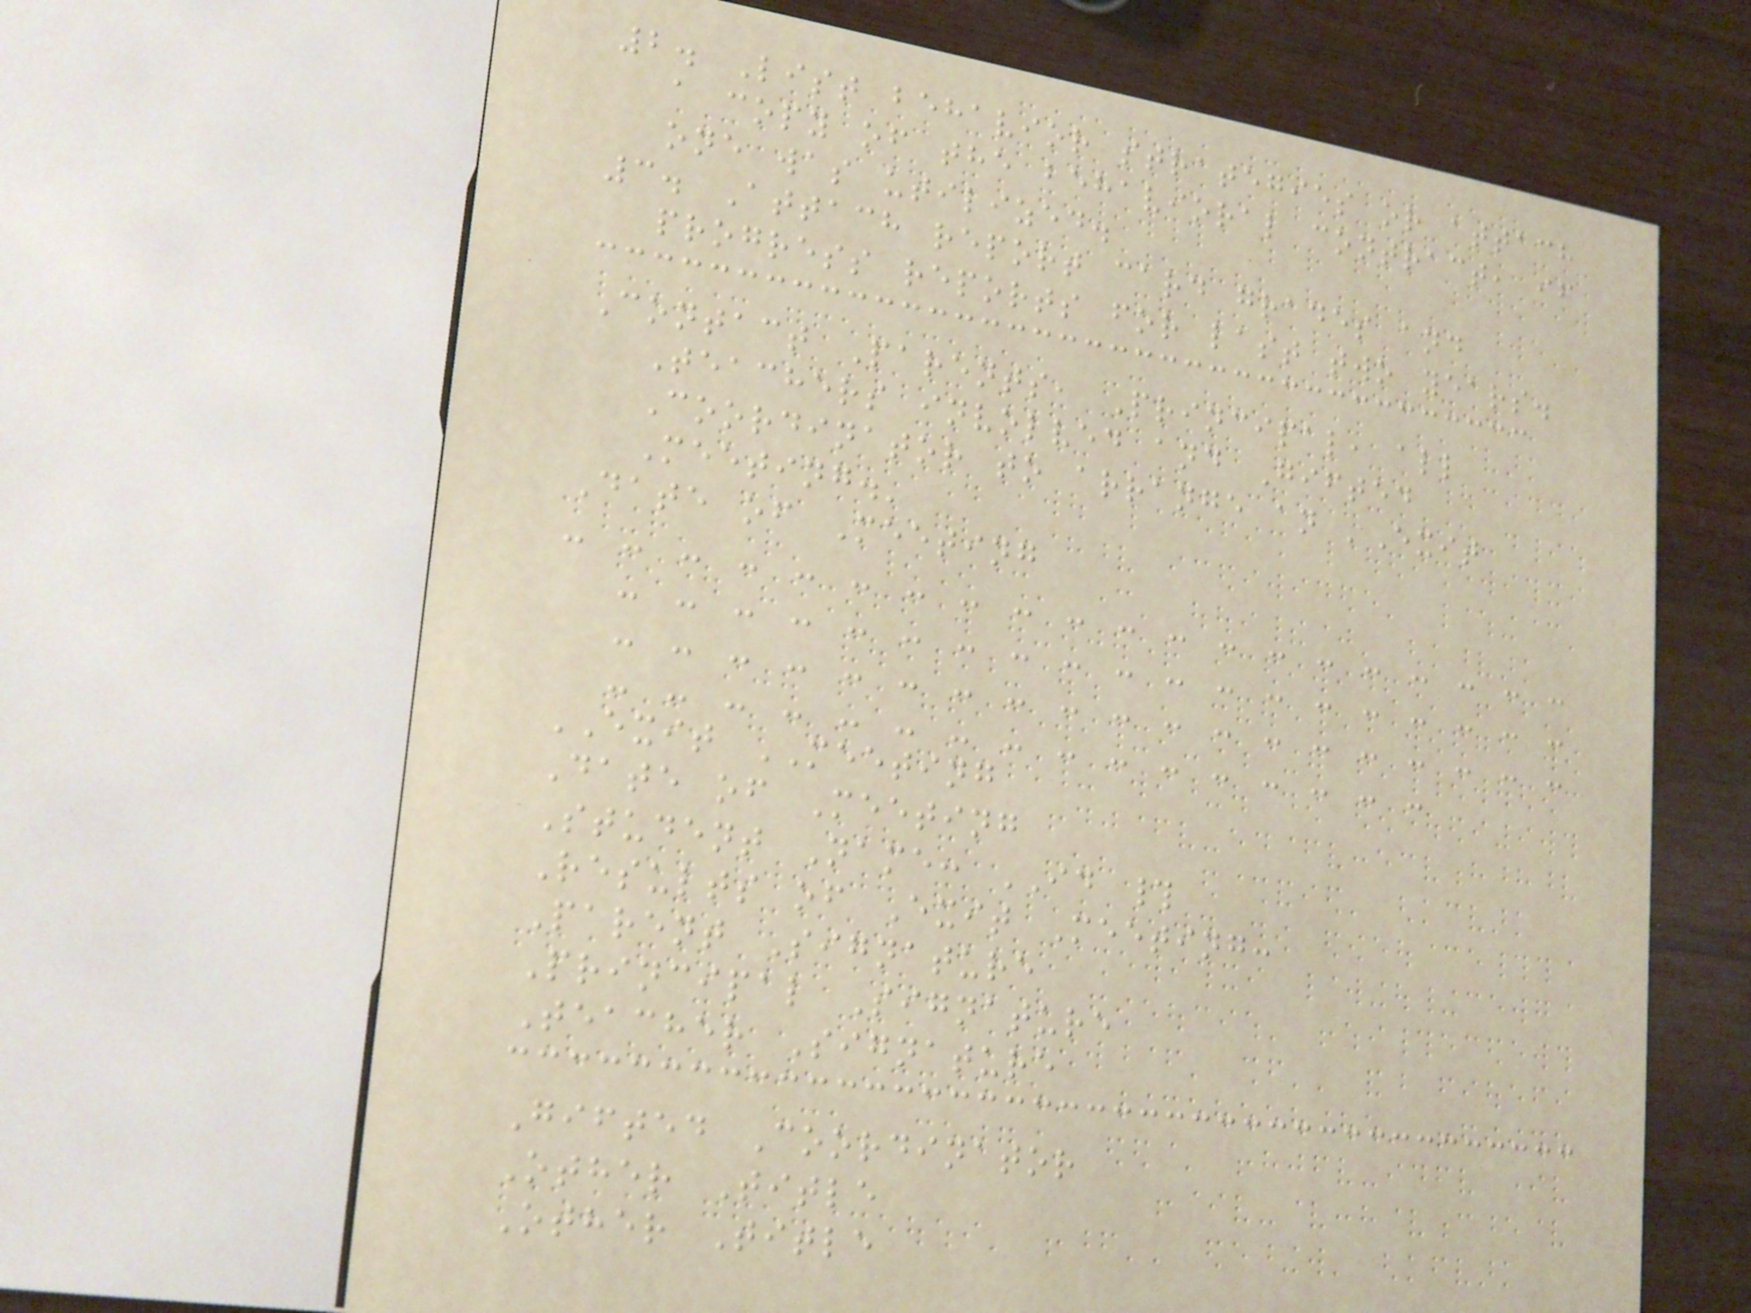2. List behavior strategies or attach
a copy of the behavioral contract, if
one was utilized.
3. Attach report card grades and
progress reports for last two years.
Contact Parents, Principal, all
Teachers involved and Gifted
Coordinator to arrange an 'Exit
Meeting.'
Date of Meeting
- - - - - - - - - - - - - - - - - - - -
- - - - - - - - - - - - - - - - - - -
- - - - - - - - - - - - - - - - - - -
- - - - - - - - - - - - - - - -
EXIT MEETING
Date of Meeting
Student Name: ID #
Results of Exit Meeting:
Parent Signature
Principal Signature
Teacher Signature
Gifted Coordinator
Other Title
Other Title
